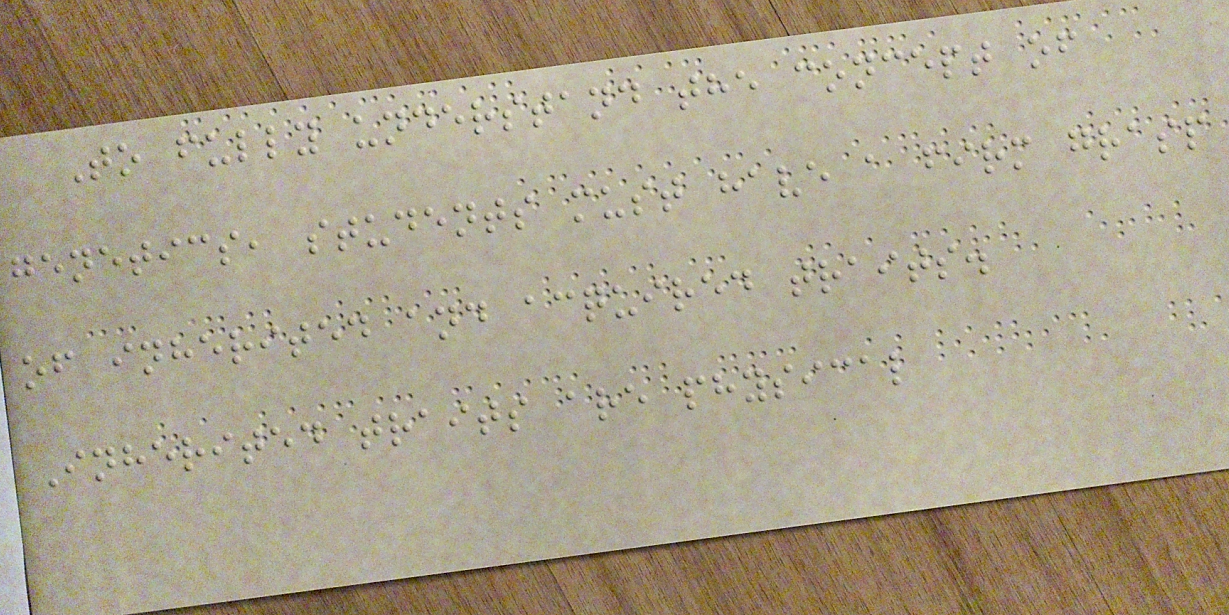To fully understand the concept of
genetics, students must have a firm grasp
of inherited and acquired traits.
Inherited traits are physical
